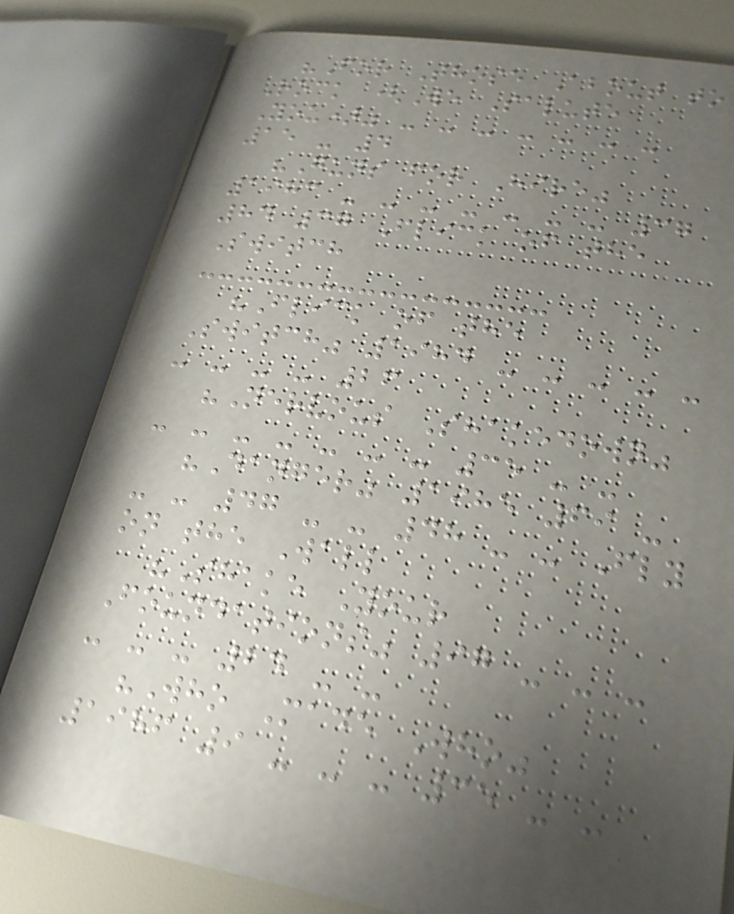"For Those About to
Rock (We Salute
You)" - - - - - - -
15 - 4
"Guns for Hire"
1983 - - - - - - - 37
84 37 Flick of the
Switch
"Flick of the
Switch" 1984 - - - - -
- - - - 26
"Nervous Shakedown"
- - - - - - - 35 - -
"Danger" 1985 69 -
- - 47 - - 48 - - Fly
on the Wall
"Shake Your
Foundations" 97 - - -
- - - 24 - -
"Who Made Who"
1986 9 - - - 35 - -
